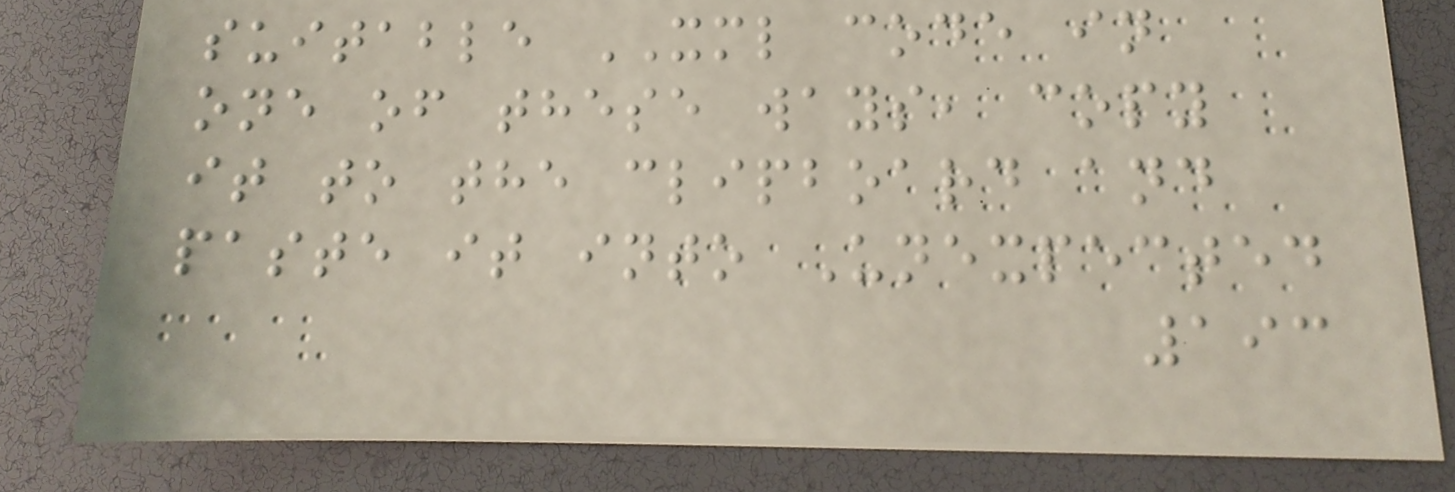suitable XML code in
one of these ways, copy
it to the clipboard and
paste it into Unexpected
193
